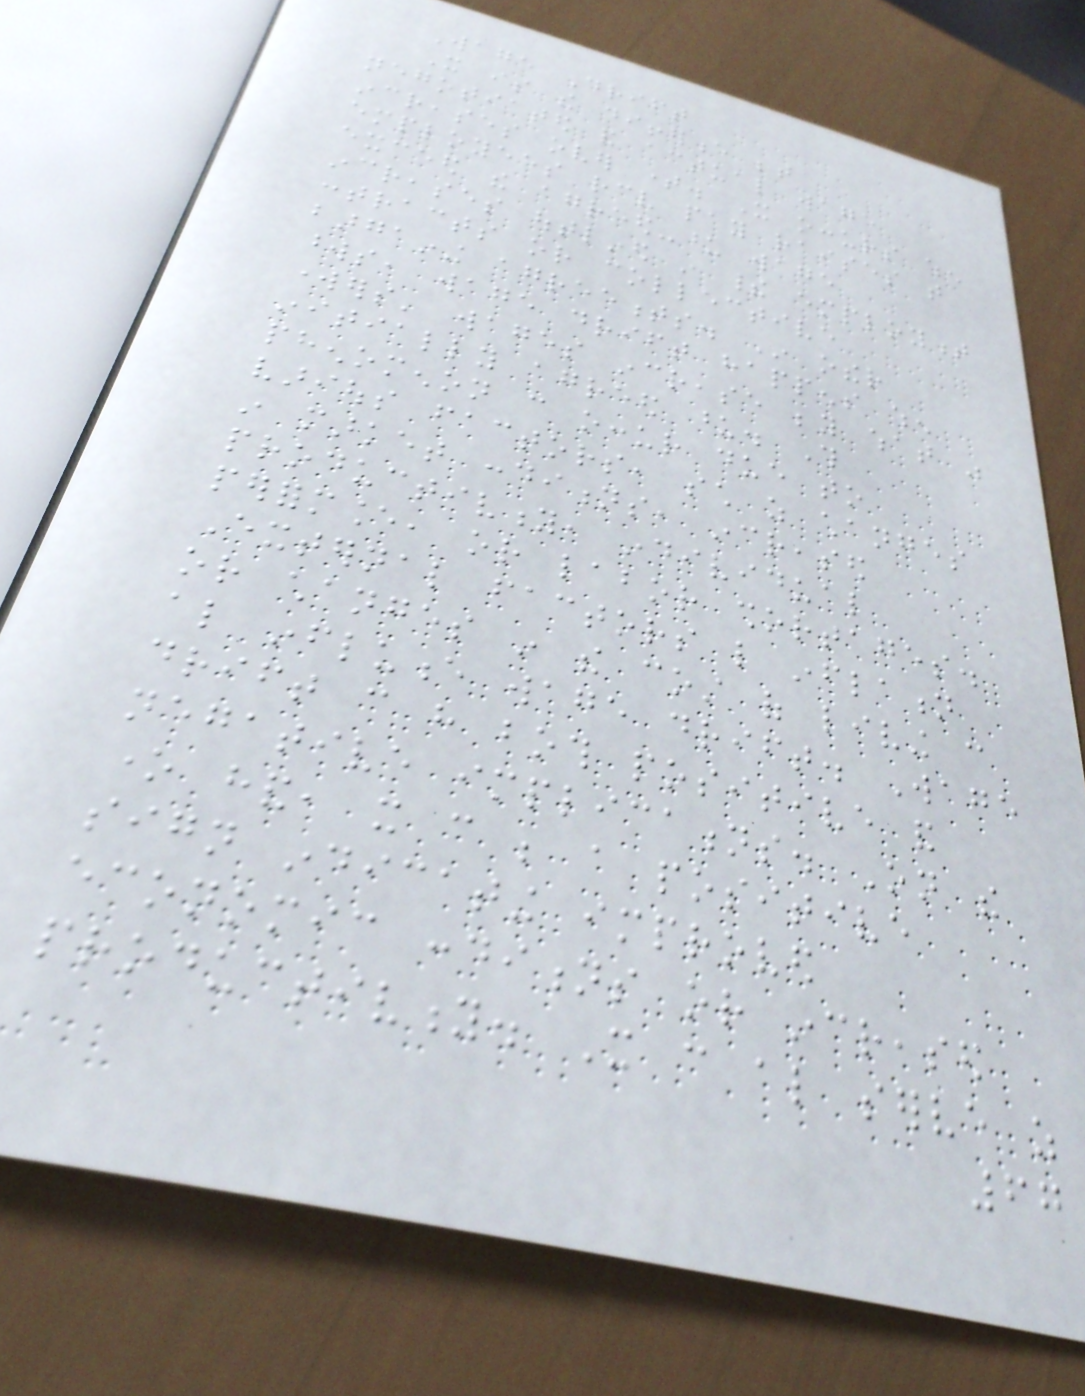Wage Drift
It is the difference between
negotiated and actual wage
increases over time. It occurs when
employees receive pay raises that
exceed the agreed-upon wage
increases outlined in their employment
contracts or collective
bargaining agreements. In other
words, wage drift happens when
workers' wages increase beyond what was
initially agreed upon. This
phenomenon can occur due to
various factors, such as changes
in market conditions, increased
productivity, individual
performance, or labor shortages.
External factors like inflation
or changes in the cost of living can
also influence wage drift. Wage
drift can have both positive and
negative implications. On the
one hand, it can be a positive
sign indicating improved
economic conditions or increased
productivity. It can also serve as
67
